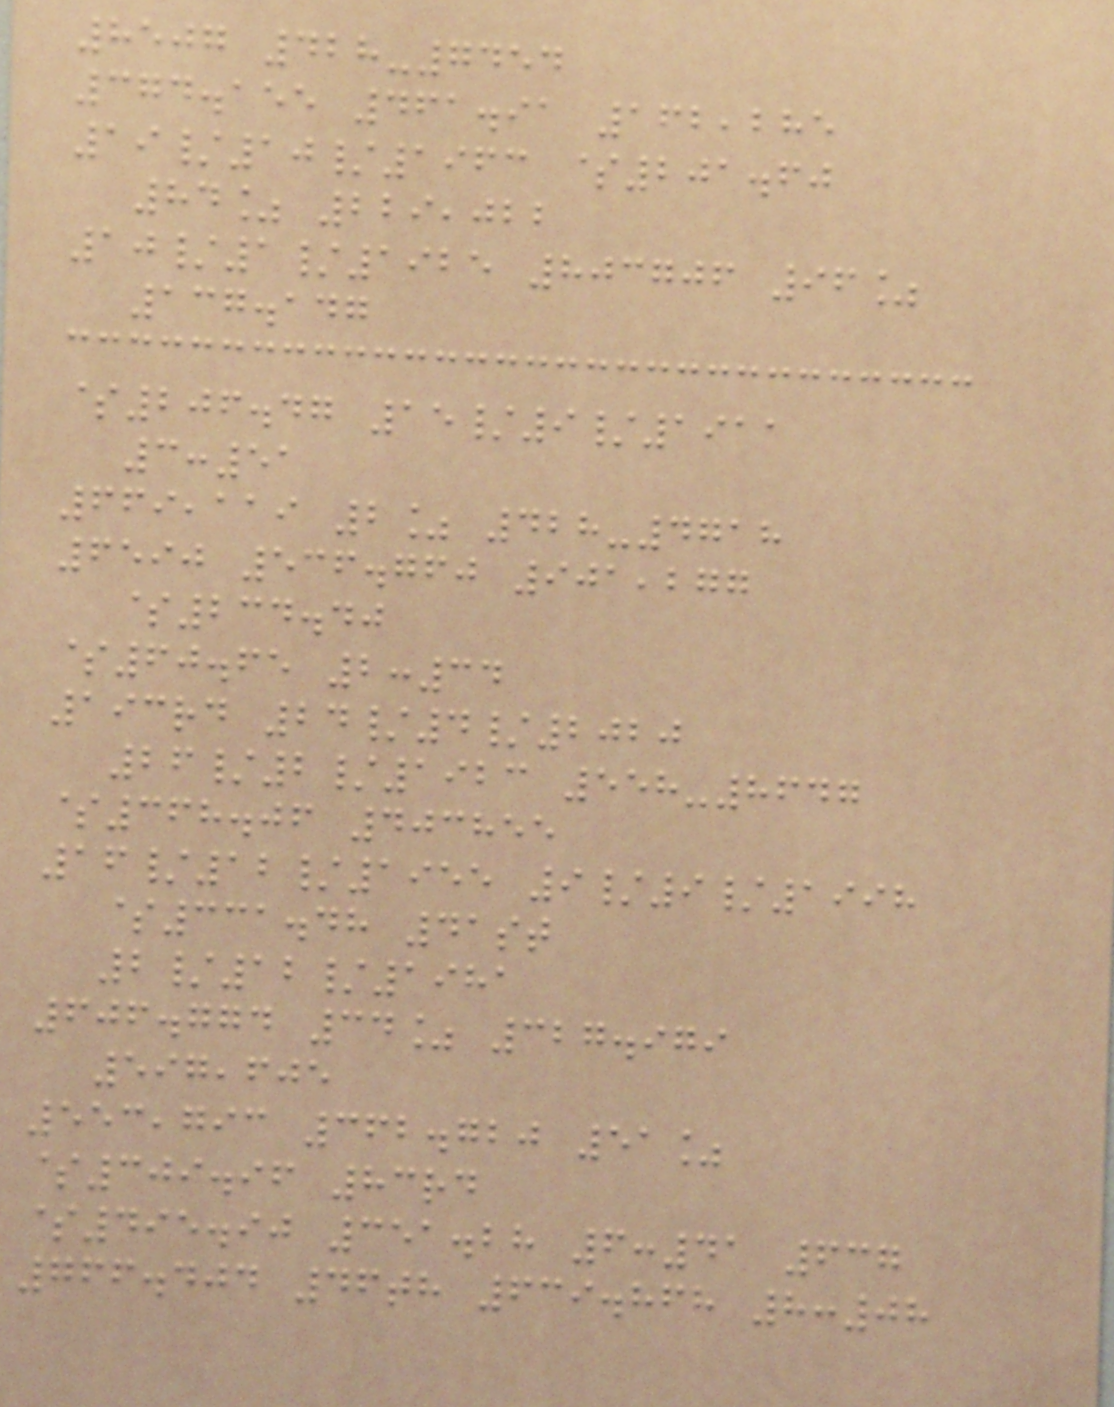8507 428-7454
374.155 461.91 162,285
19/10/1963 $201.60
84% 229,022
10/1/1925 803706 96%
137.147
$206.47 15/9/1911
3:51
669,119 2% 428-4718
6590 536.760 901,277
$234.40
$60.65 2:34
193rd 24/4/2020
26/2/1923 558-8647
$368.06 403855
16/12/1955 9/9/1998
$331.48 41st
2/12/1981
606.774 34% 327.979
597,605
553,793 362.720 51%
$309.96 83rd
$495.90 351.28 6:41 637
766.404 46th 639.868 8:08
